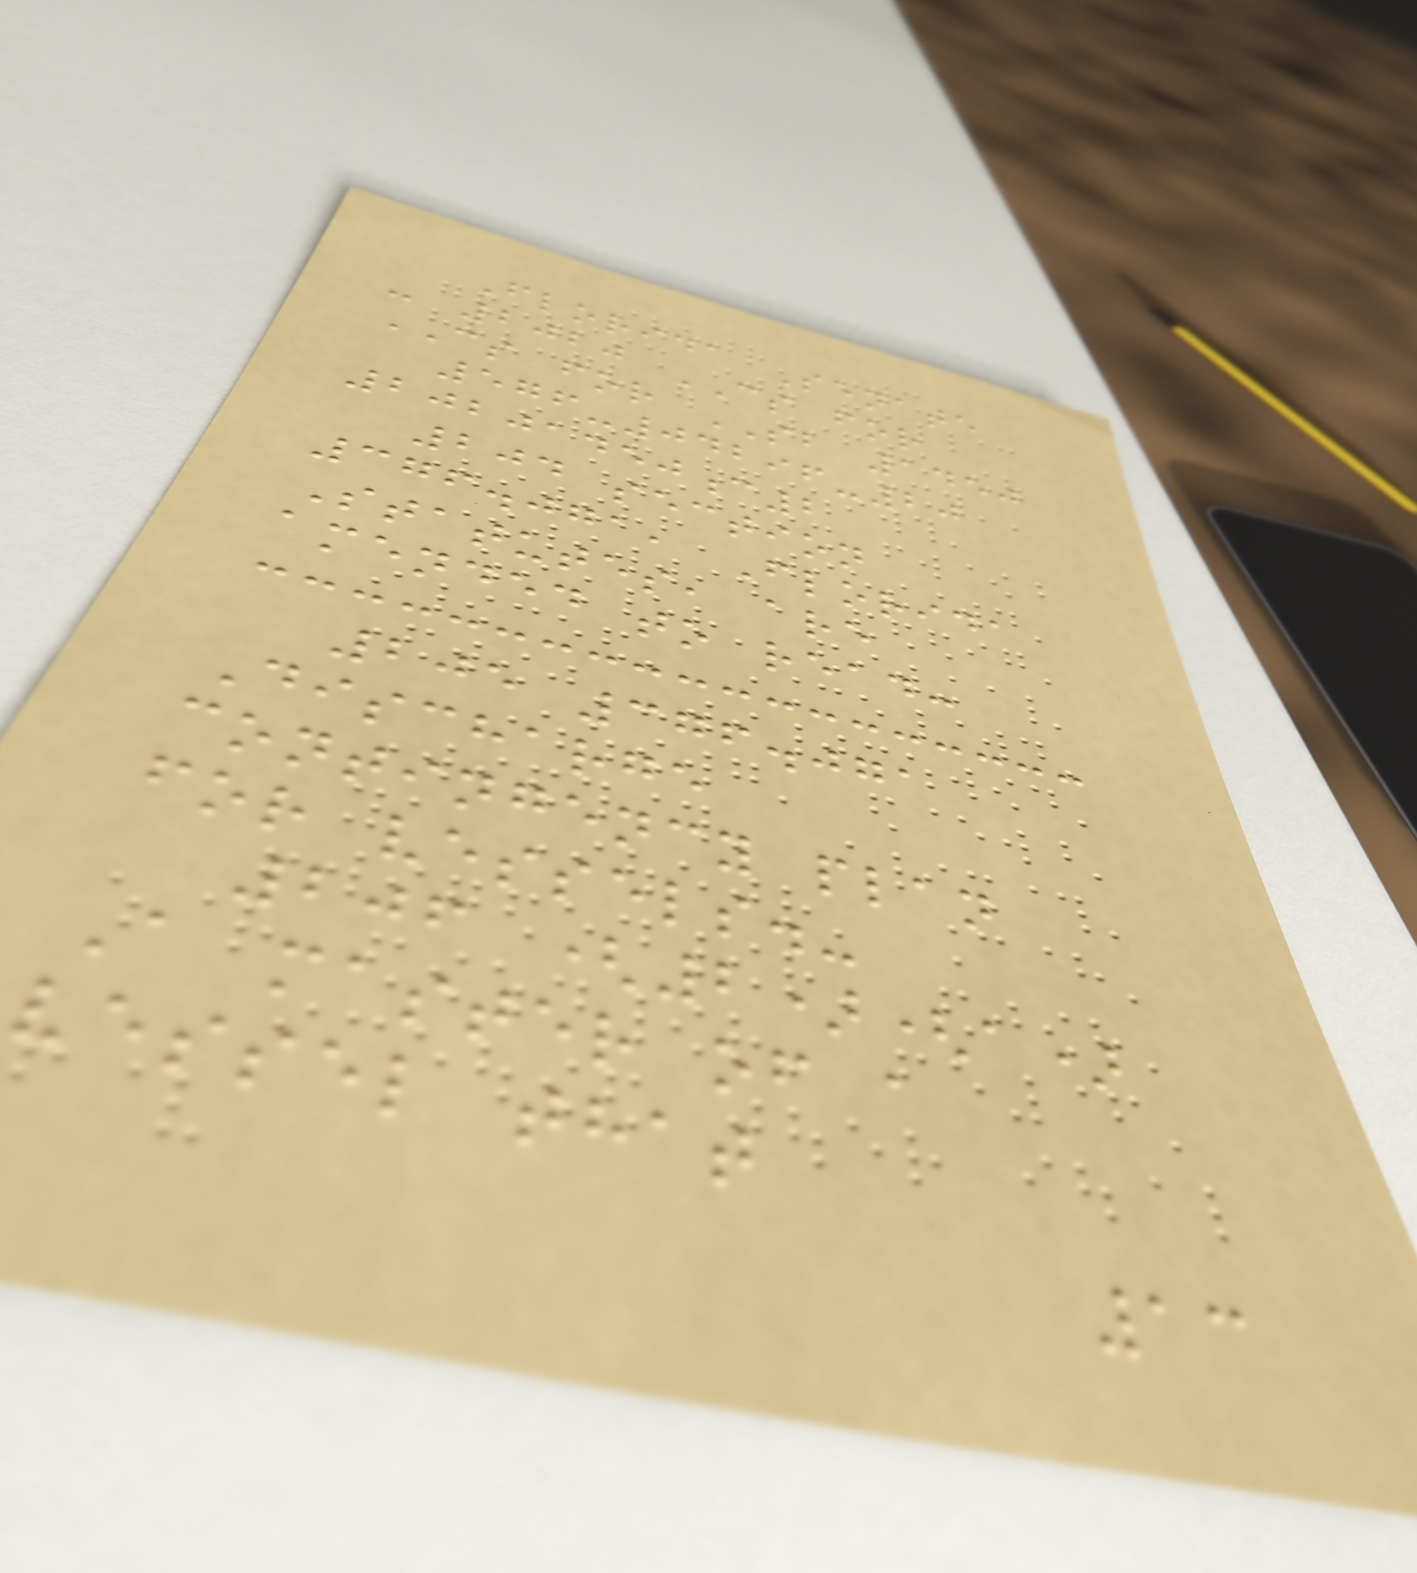Florida Senate
- 2020 CS for
CS for SB 1450
576-04296-20
20201450c2
204 section
376.071, Florida
Statutes, are
amended to read:
205 376.071
Discharge
contingency plan
for vessels.-
206 (2)(a)
A master of a
vessel that
13
